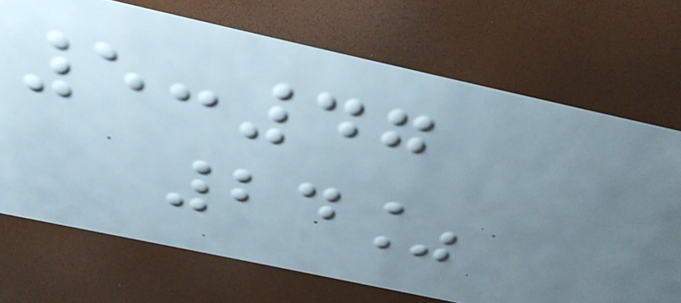5:47
24%
